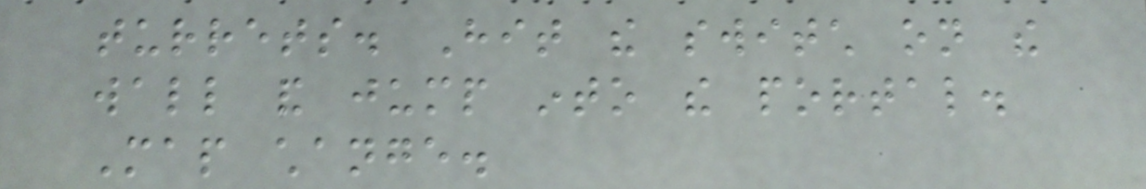turrets. Hit the switch on the
wall and jump into the portal.
Map change.
